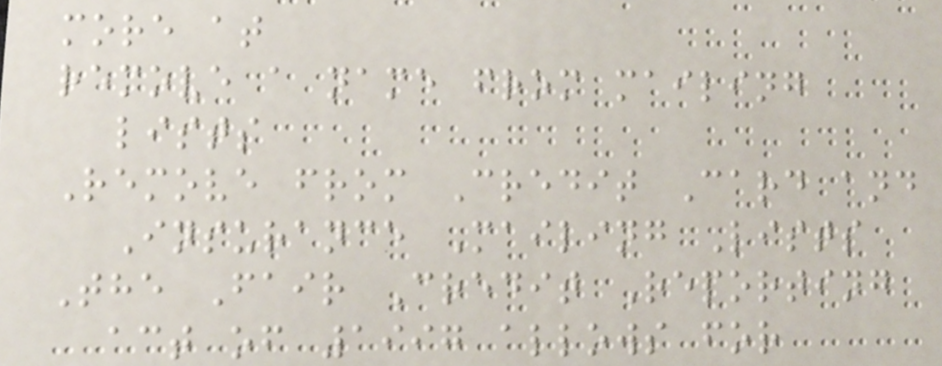more at
remove a name from mailing
lists
Remove from Credit Card and
Insurance Mailing Lists
The Fair Credit Reporting
act of 1997 allows for
